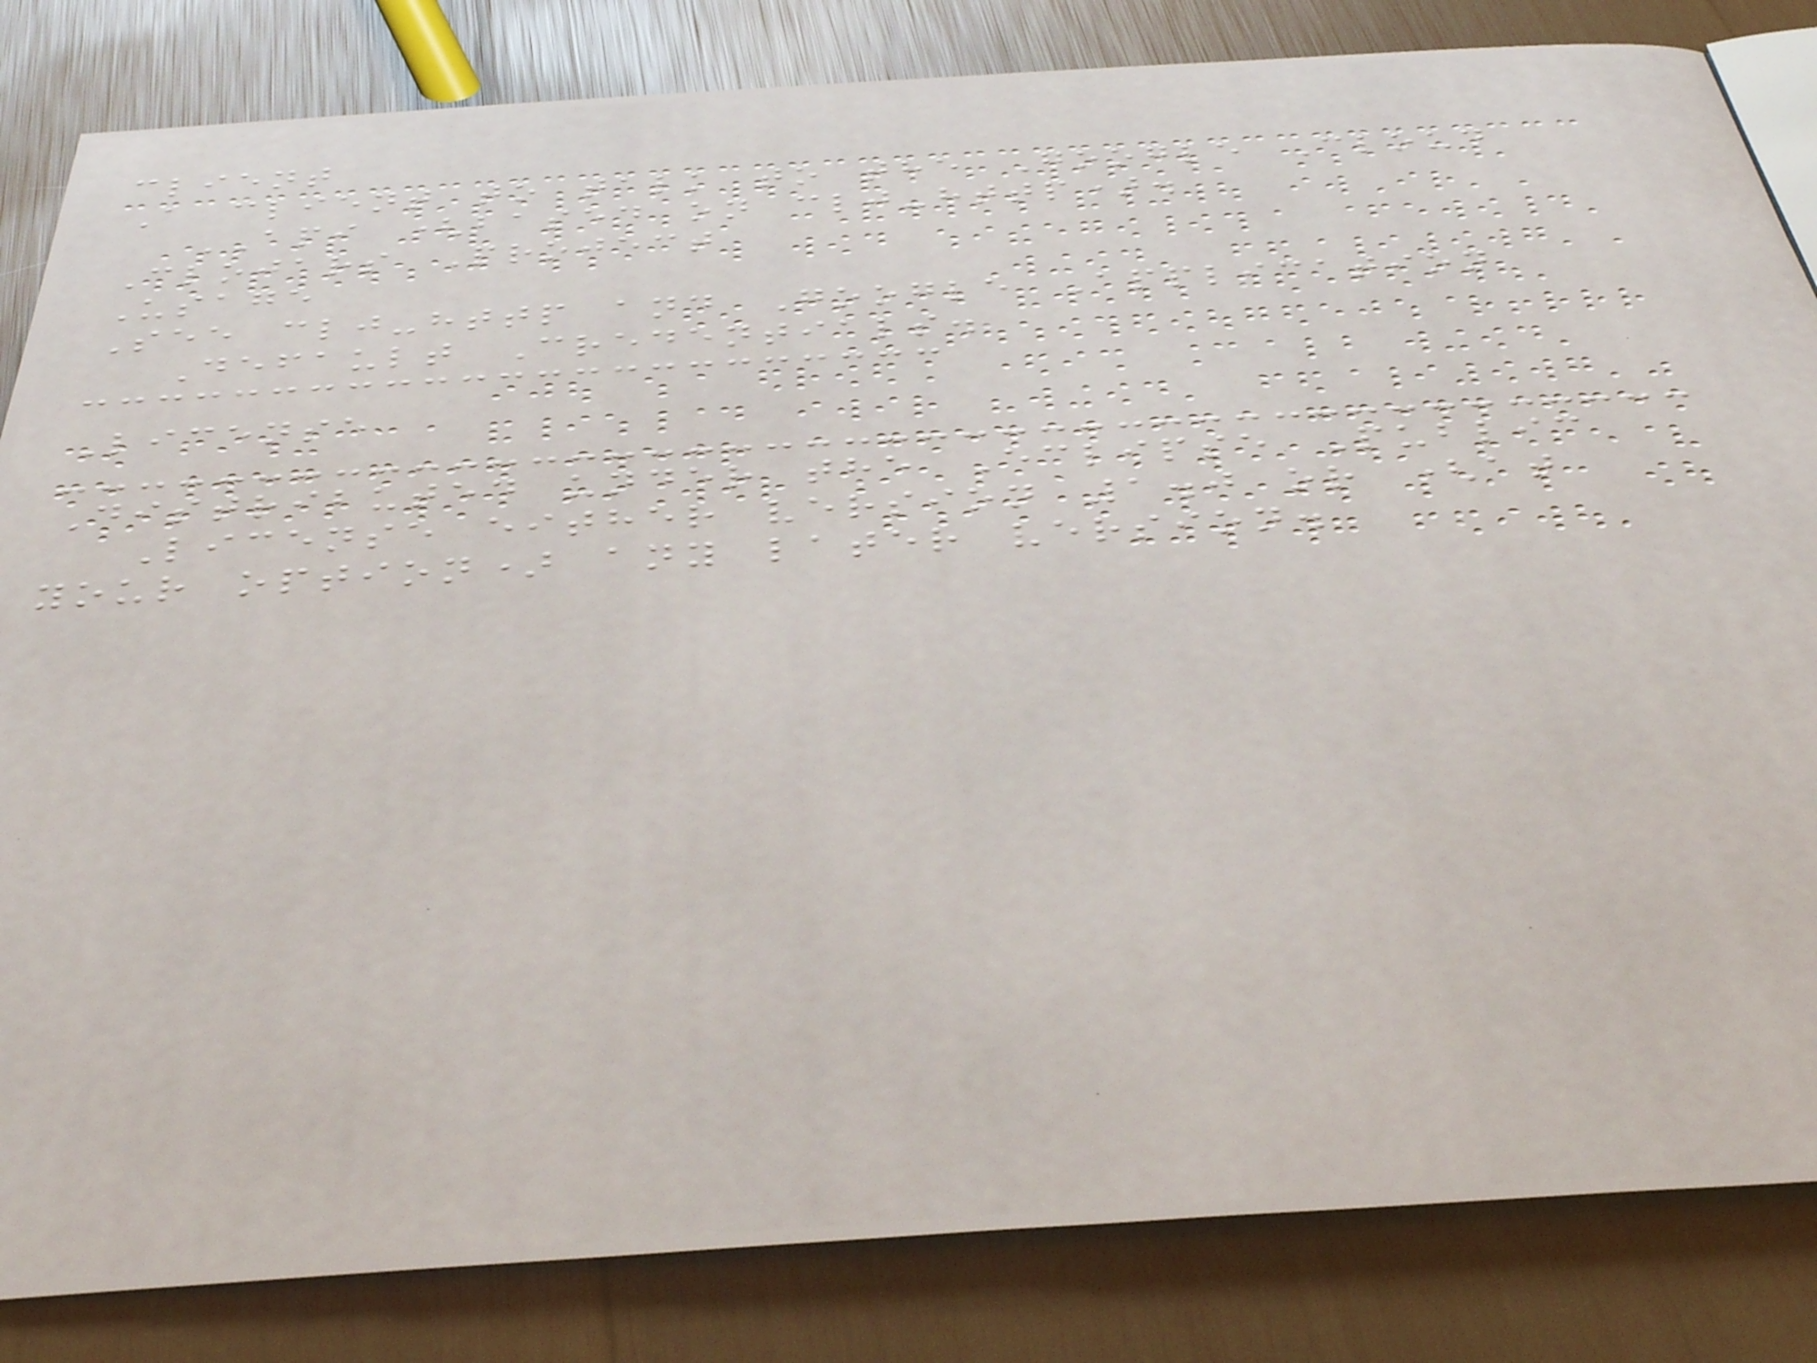client
A client to talk to the Google Cloud
API (based on clj-http).
Clojars Project
Usage
See clj-http and Google Application
Default Credentials.
License
Distributed under the Eclipse Public
License either version 1.0 or (at
your option) any later version.
